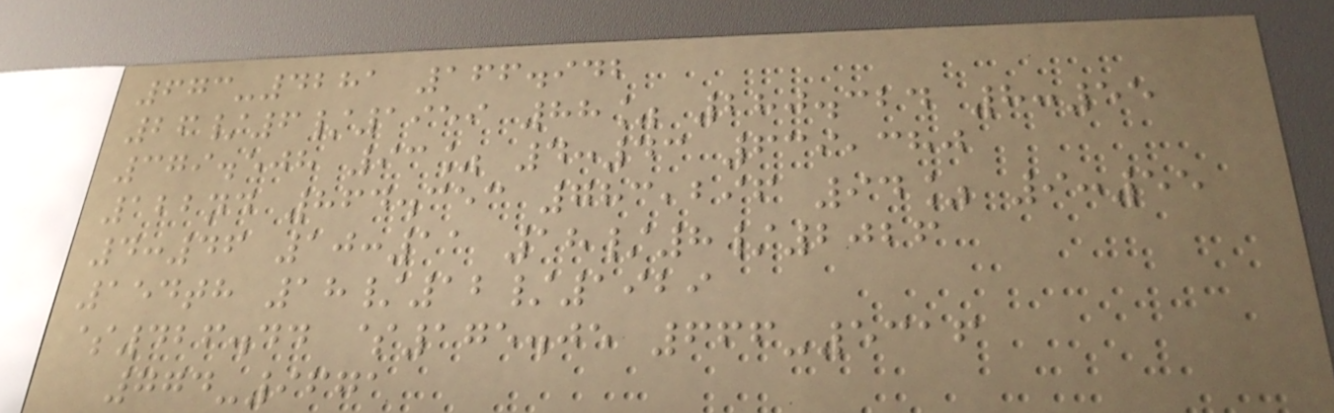673-4281 166.942
26/6/1959 88% 280.324 8:55
379.508 93% 4:43 639,380
122nd 864.353 783,296 94% 9:55
4:46 10:11 18/8/2026
154th 18/12/1929
$426.44 $175.05 666-5316
774-9671
